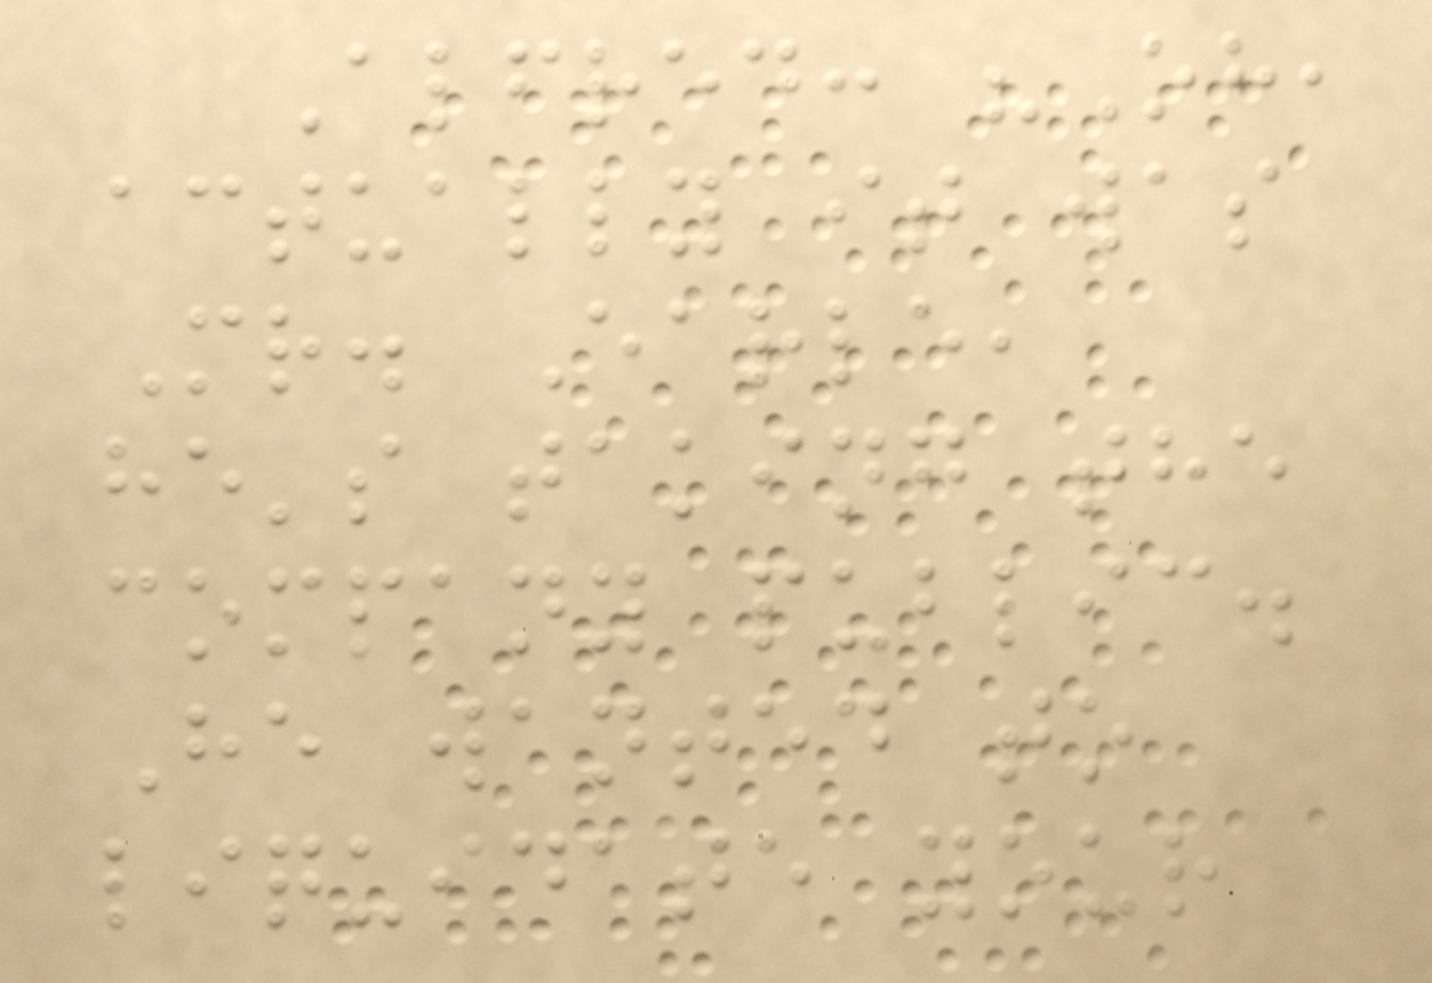Alfred: "Oh,
actually it was
Mr. Earle,
he's taking the
company public.
He wanted to
liquidate your
